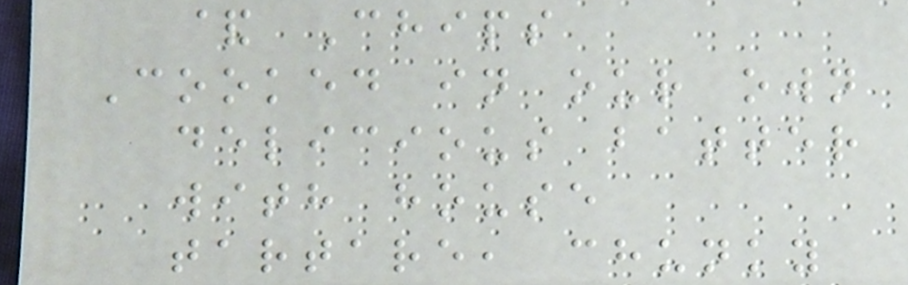& Chips
Cooked in our own
delicious batter
with house
tartare, chunky
